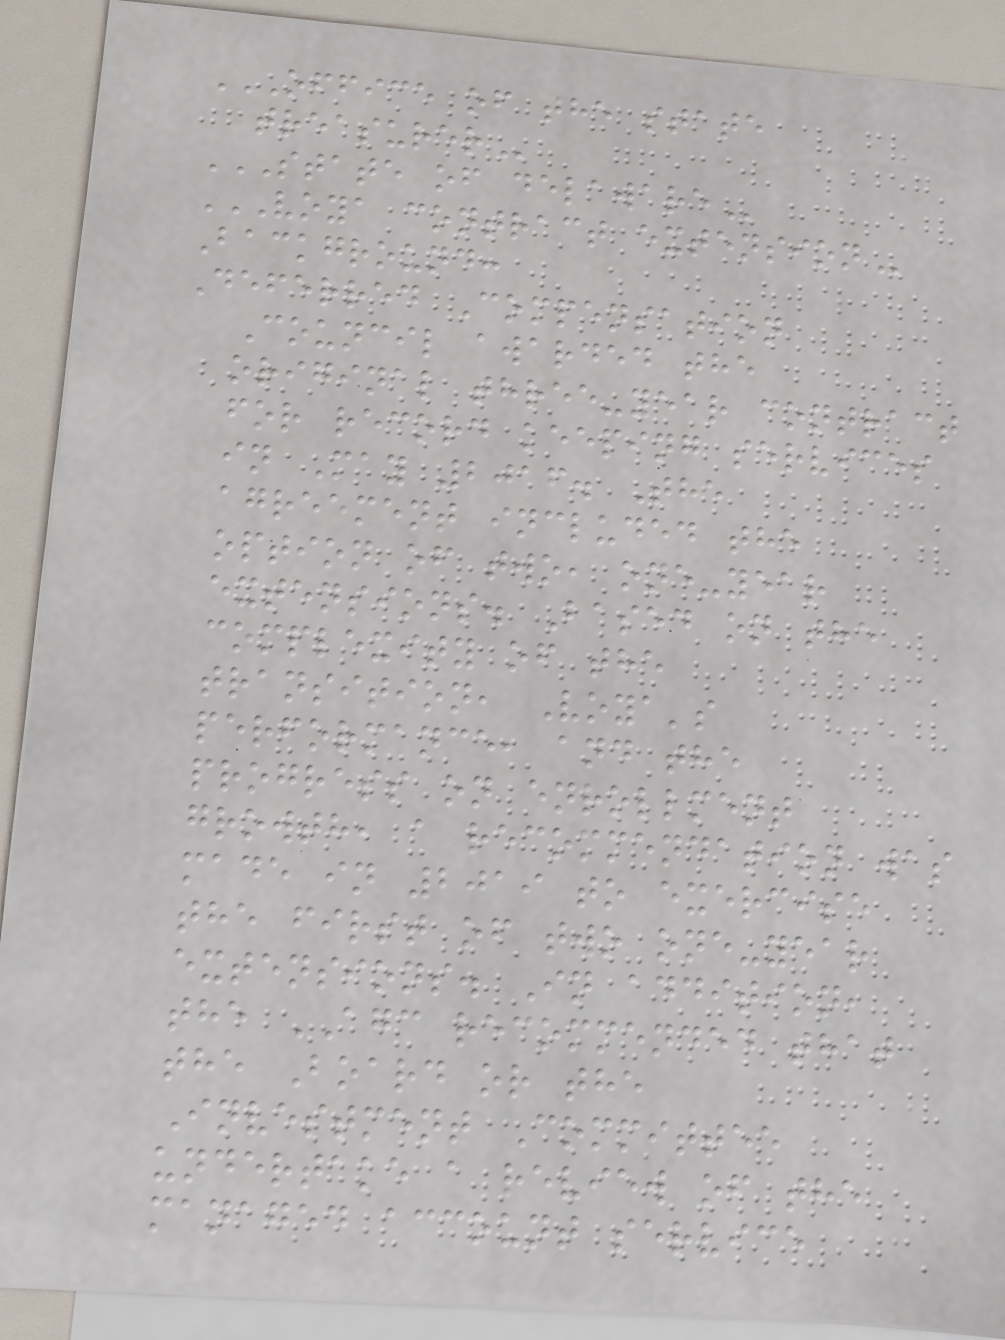OFFICE OF THE STATE
TREASURER
STATE OF DELAWARE
VOYA CONTRACT EXTENSION
Background:
Deferred Compensation
Council awarded the
original three-year contract
for record keeping services
in May 2016. The
agreement included the
option of two, one-year
extensions. Based on the
complexity of the
transition, Voya's
performance, and the
progress on enrollment
growth, a recommendation was
made in 2019 to exercise
the first of two one-year
extensions. In addition,
the AGC recommended that
the Board or the
Investment Committee
undertake a review of the
managed account service
